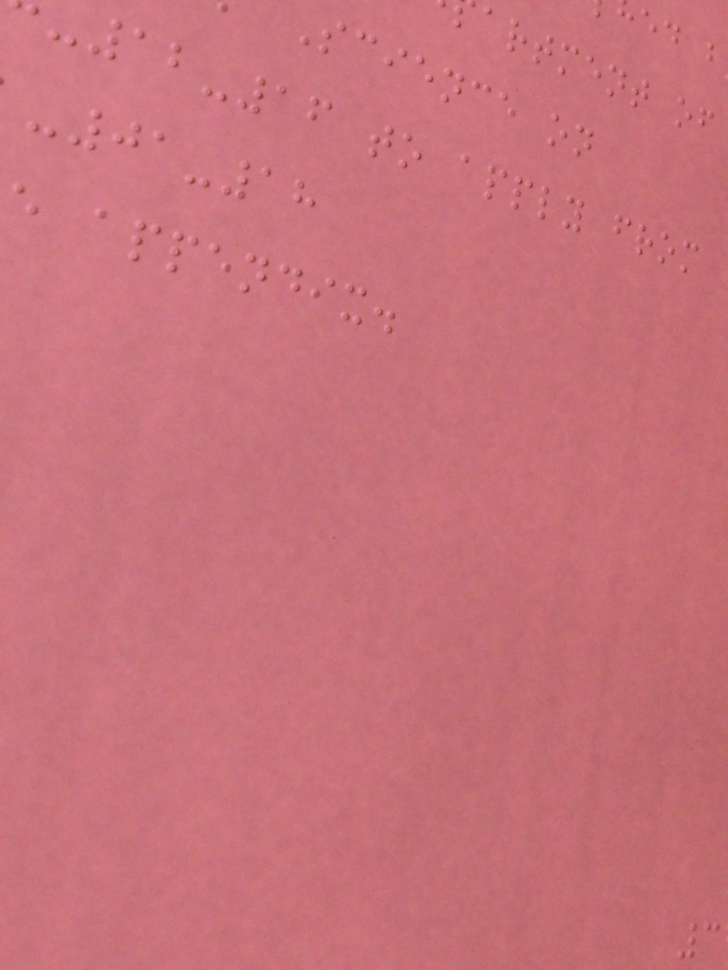artment of
Science on
12-16 to apply from
-01-18
e appendix.
